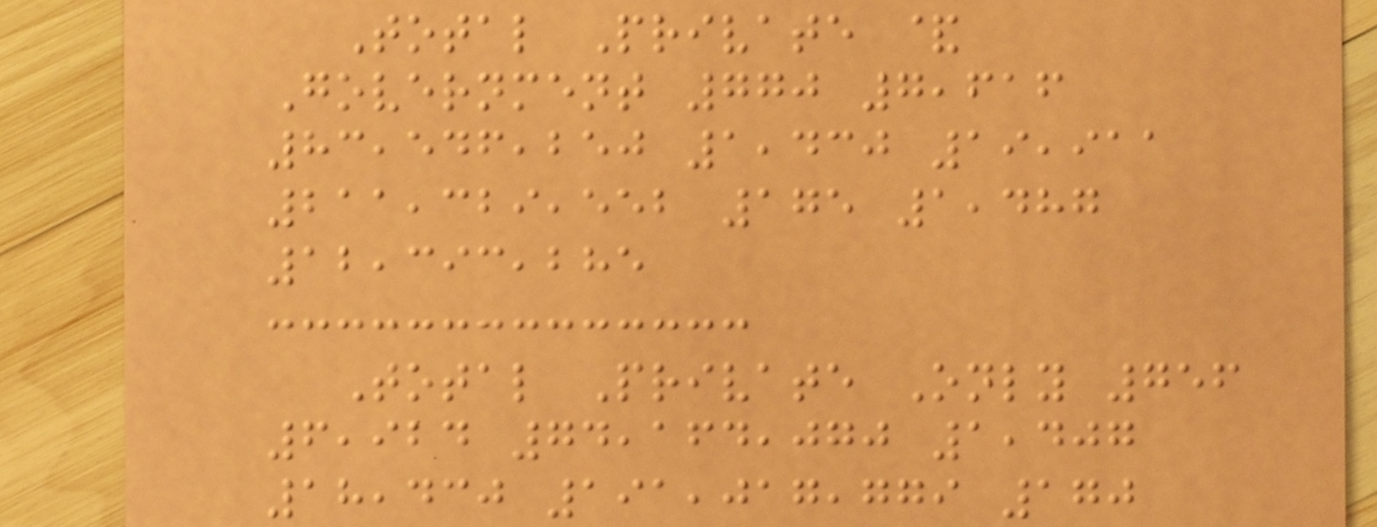Total Private &
Government 770 7,616
83,546,250 1,430 19,911
211,329,552 175 1,487
12,393,285
Total Private Only 756
6,924 74,164,070 1,407
18,430 191,017,779 170
